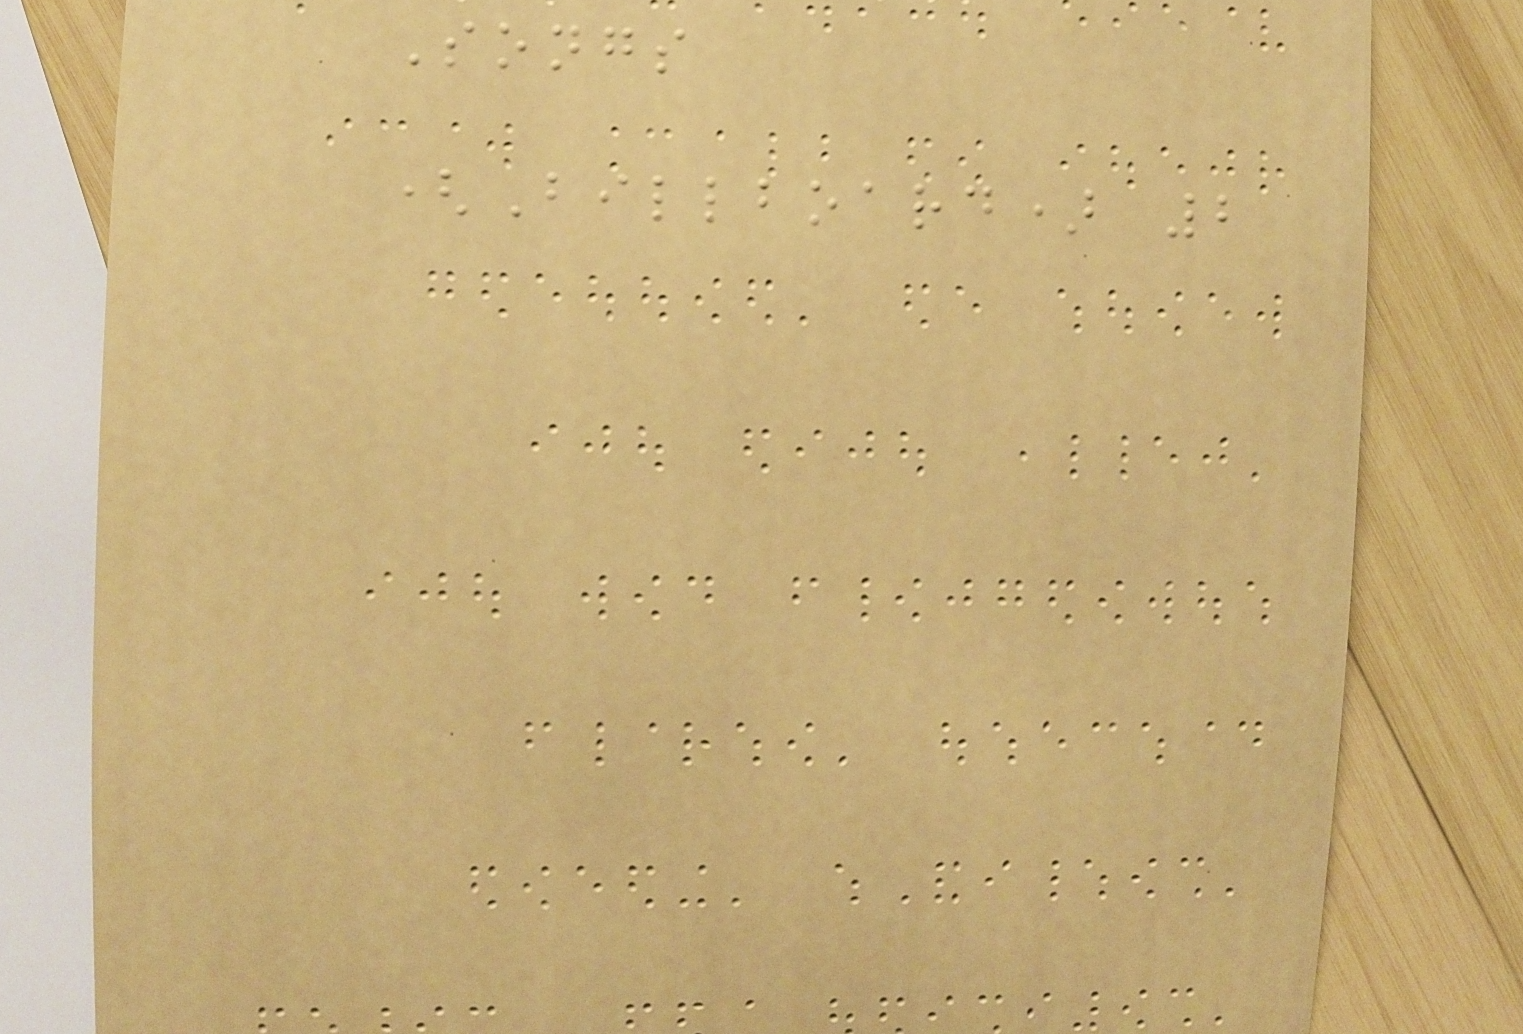Songs
(Billboard) 2
